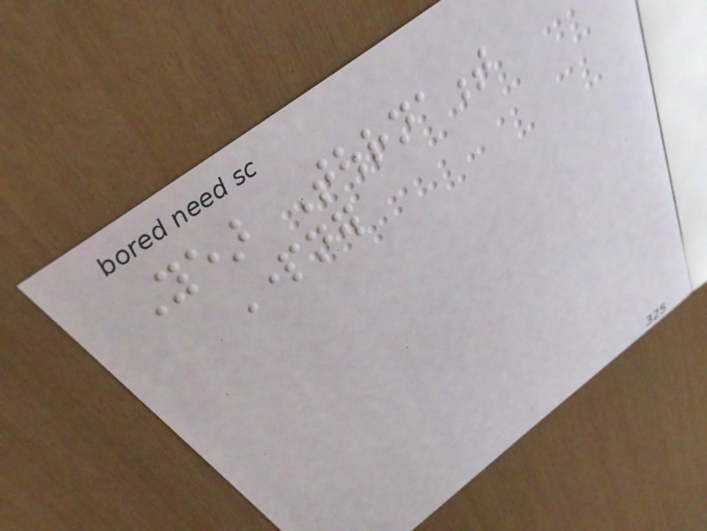Year Tournament
Partner
